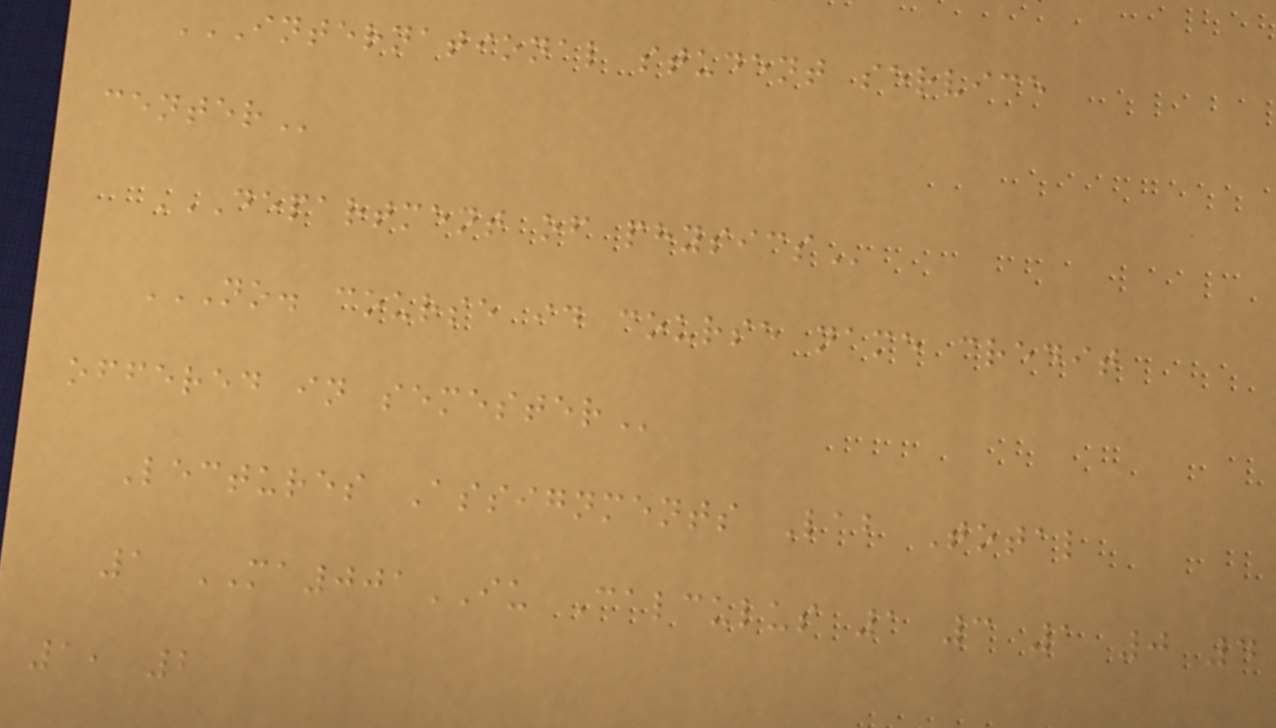INTERNATIONAL STUDENT SERVICE
CENTER
DEPARTMENT OF PHYSICS
NO. COURSE ID COURSE NAME CREDIT
OFFERED IN SEMESTER
Lectures Assignments Lab Total
1 MA001IU Calculus 1 3 1 0 4
1, 2
